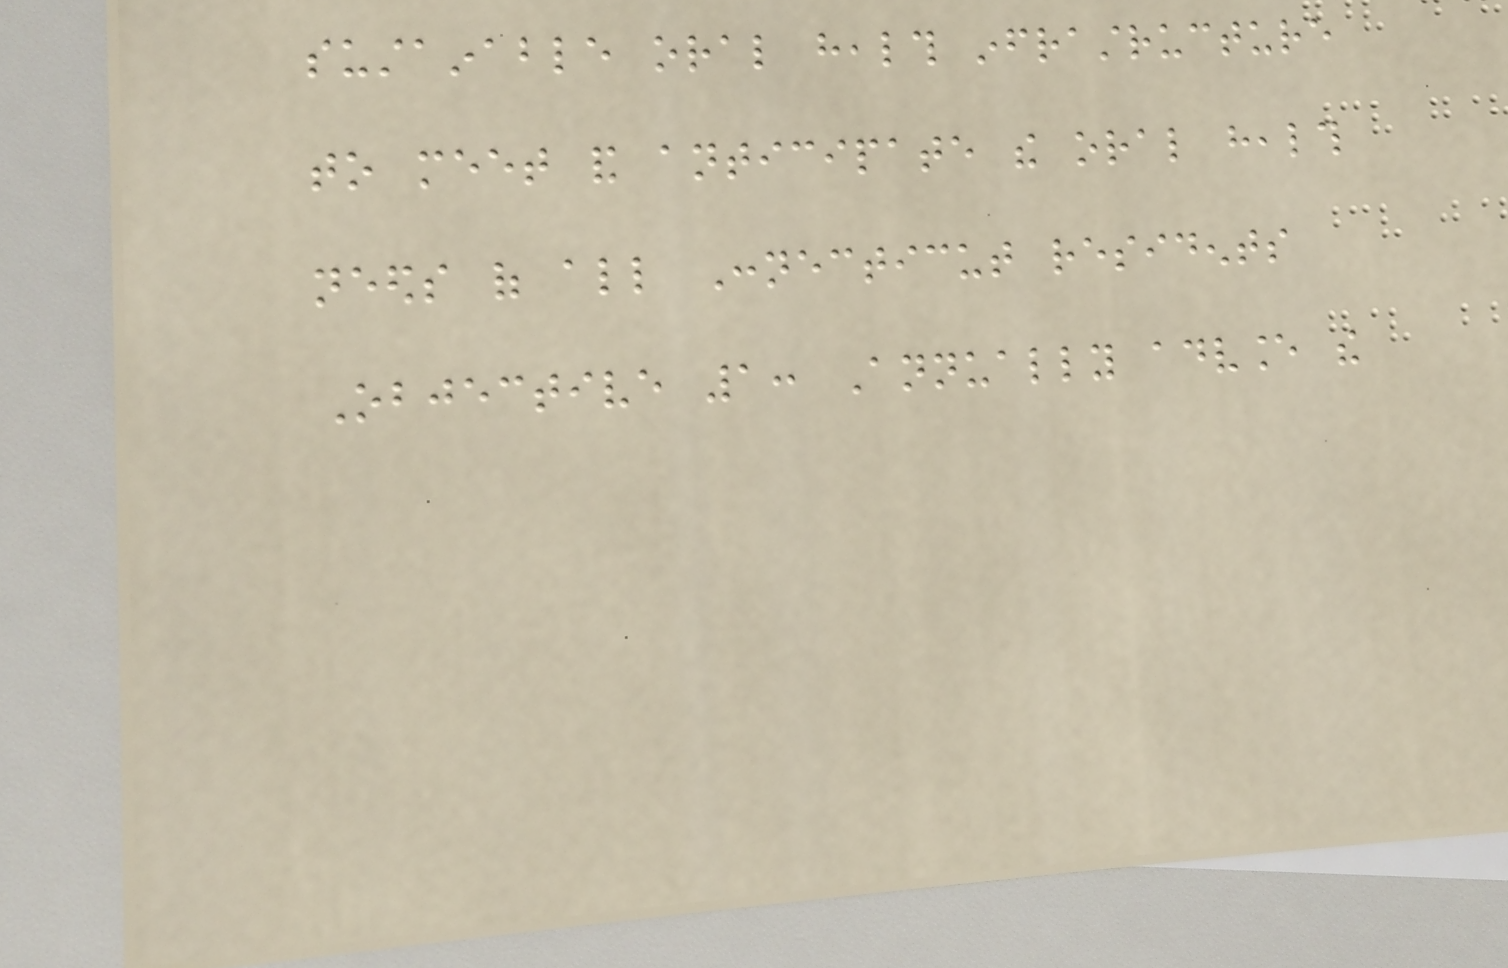sustainable oral health infrastructure
to meet and anticipate the oral health
needs of all Connecticut residents
Objective 1: Annually advance the
